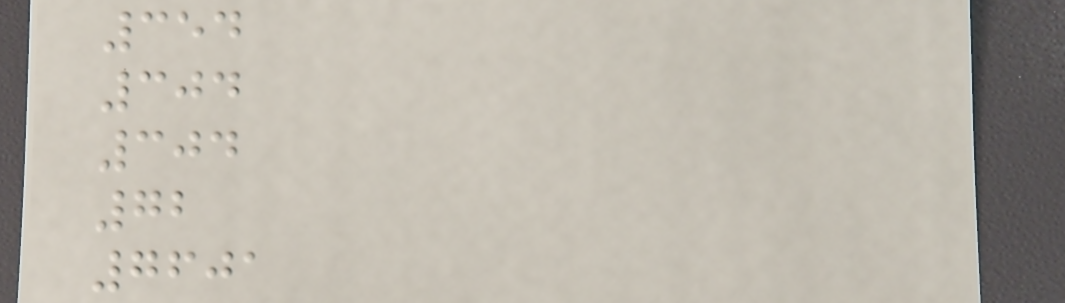354
304
304
72
7601
